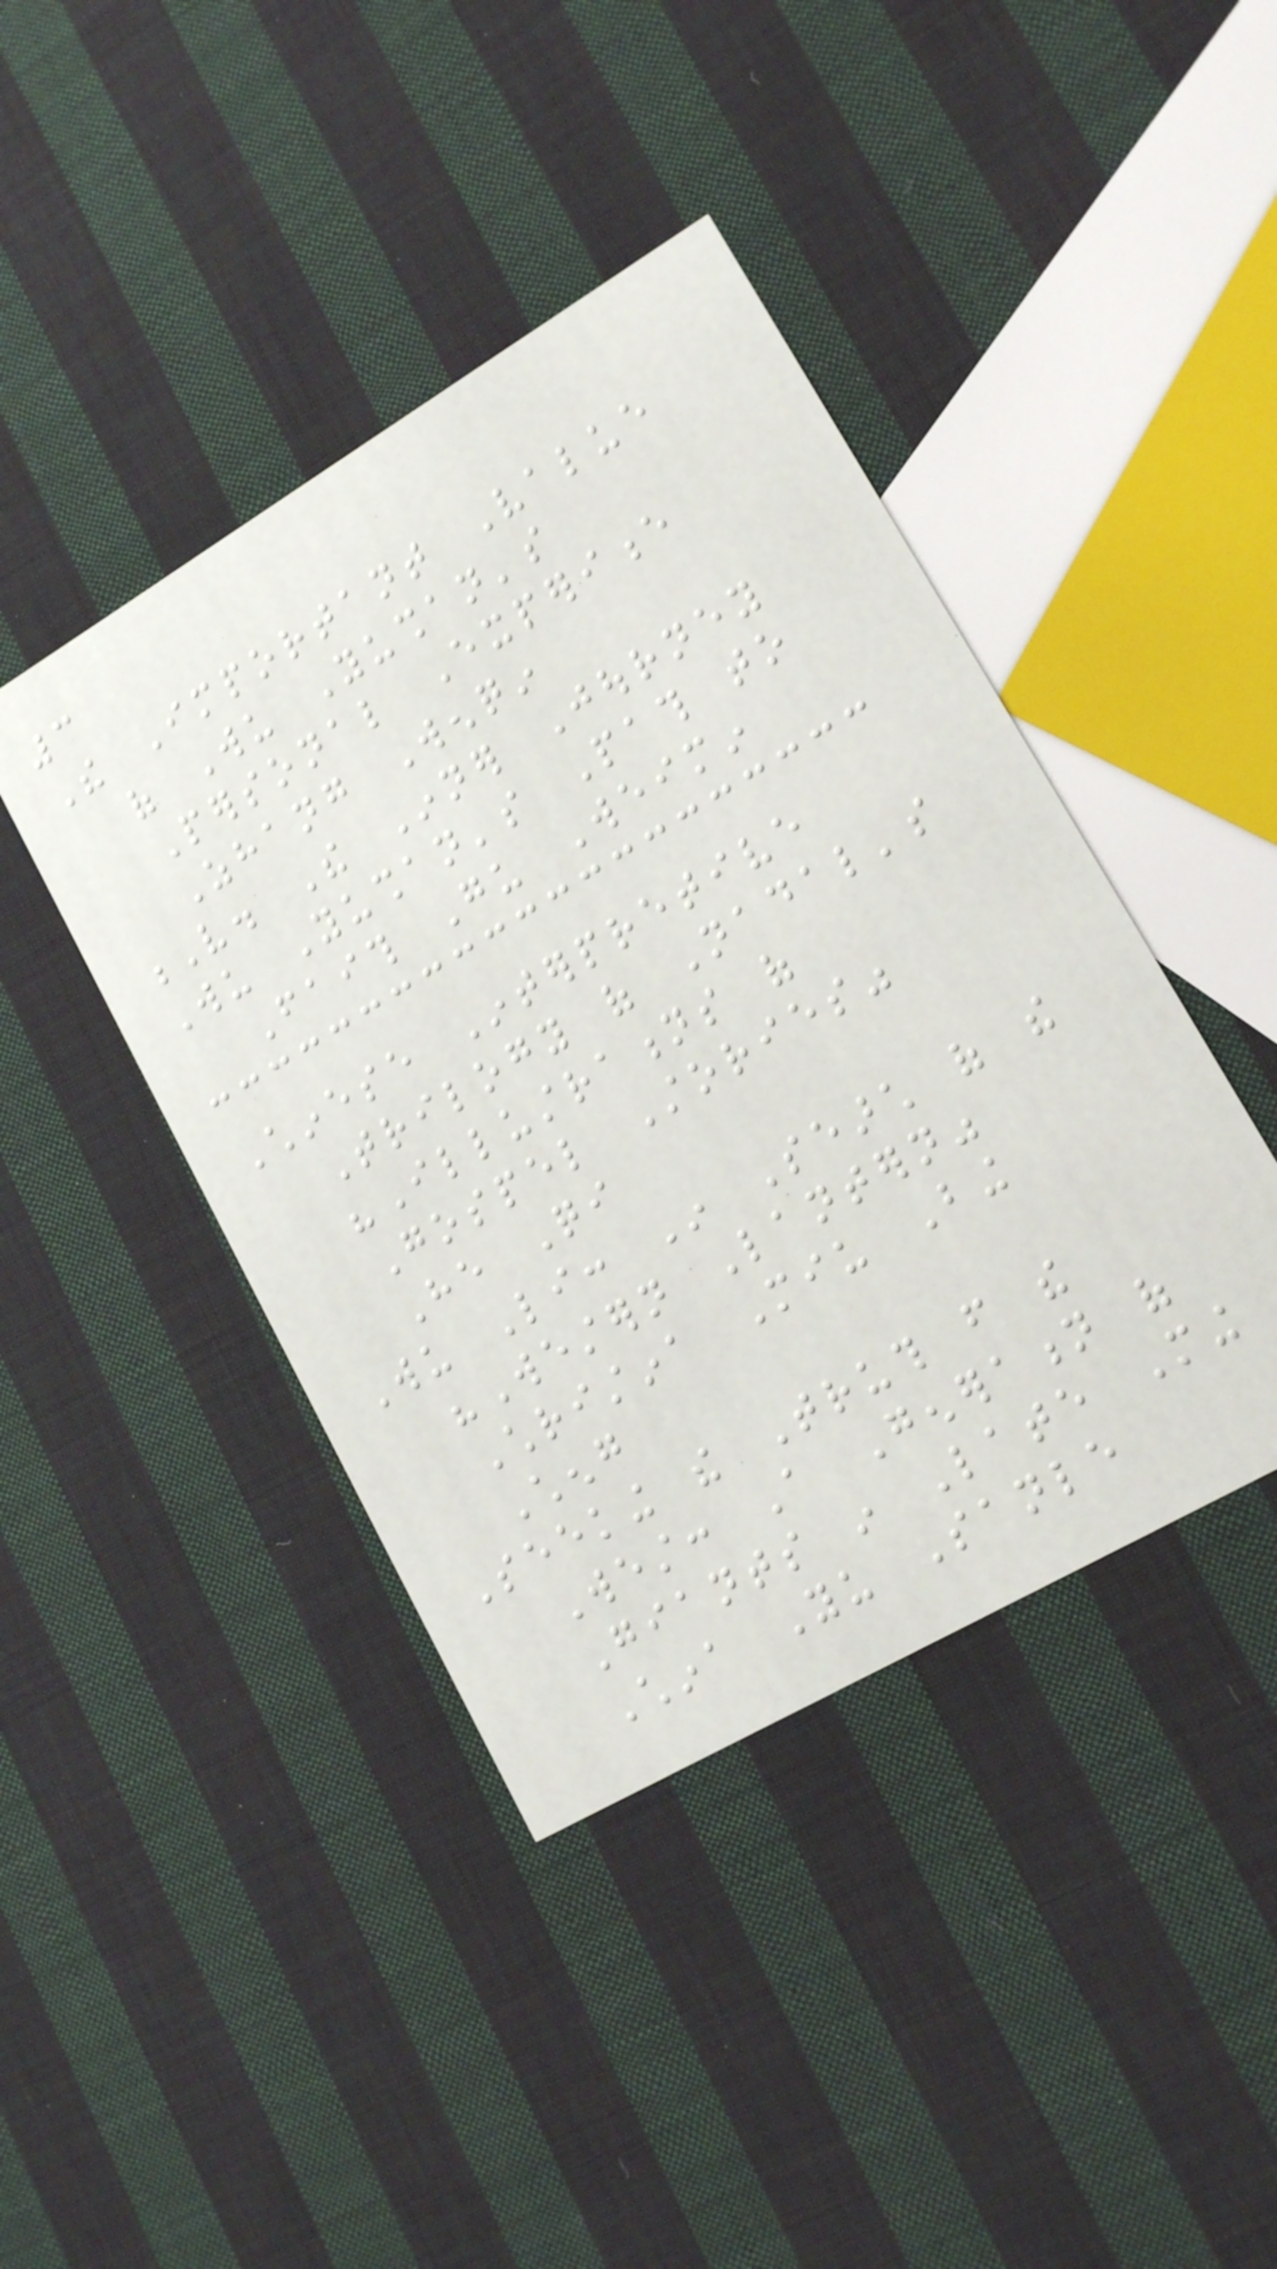3
The Important Value
of Wu Yushan's
Personal Experience
Zhang Wenqin
V. The Inner Journey
Wu Yushan's Path to
Faith Gu Weimin
Chinese Interpretive
Trilogy of Nadal's
"Illustrations of
Gospel Stories"
He Qi
Wu Li: In Search of the
"Western Lantern"
Christina Miu Bing
Cheng
Seeking the Truth from the
West: A Generation of
Giants in Late Ming
China Yu Sanle
